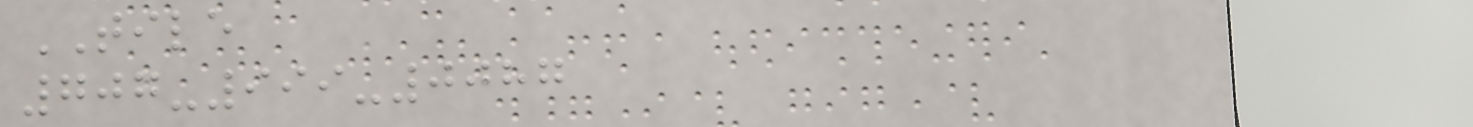TILE
707-999-0087
